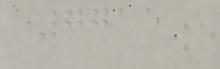7715
